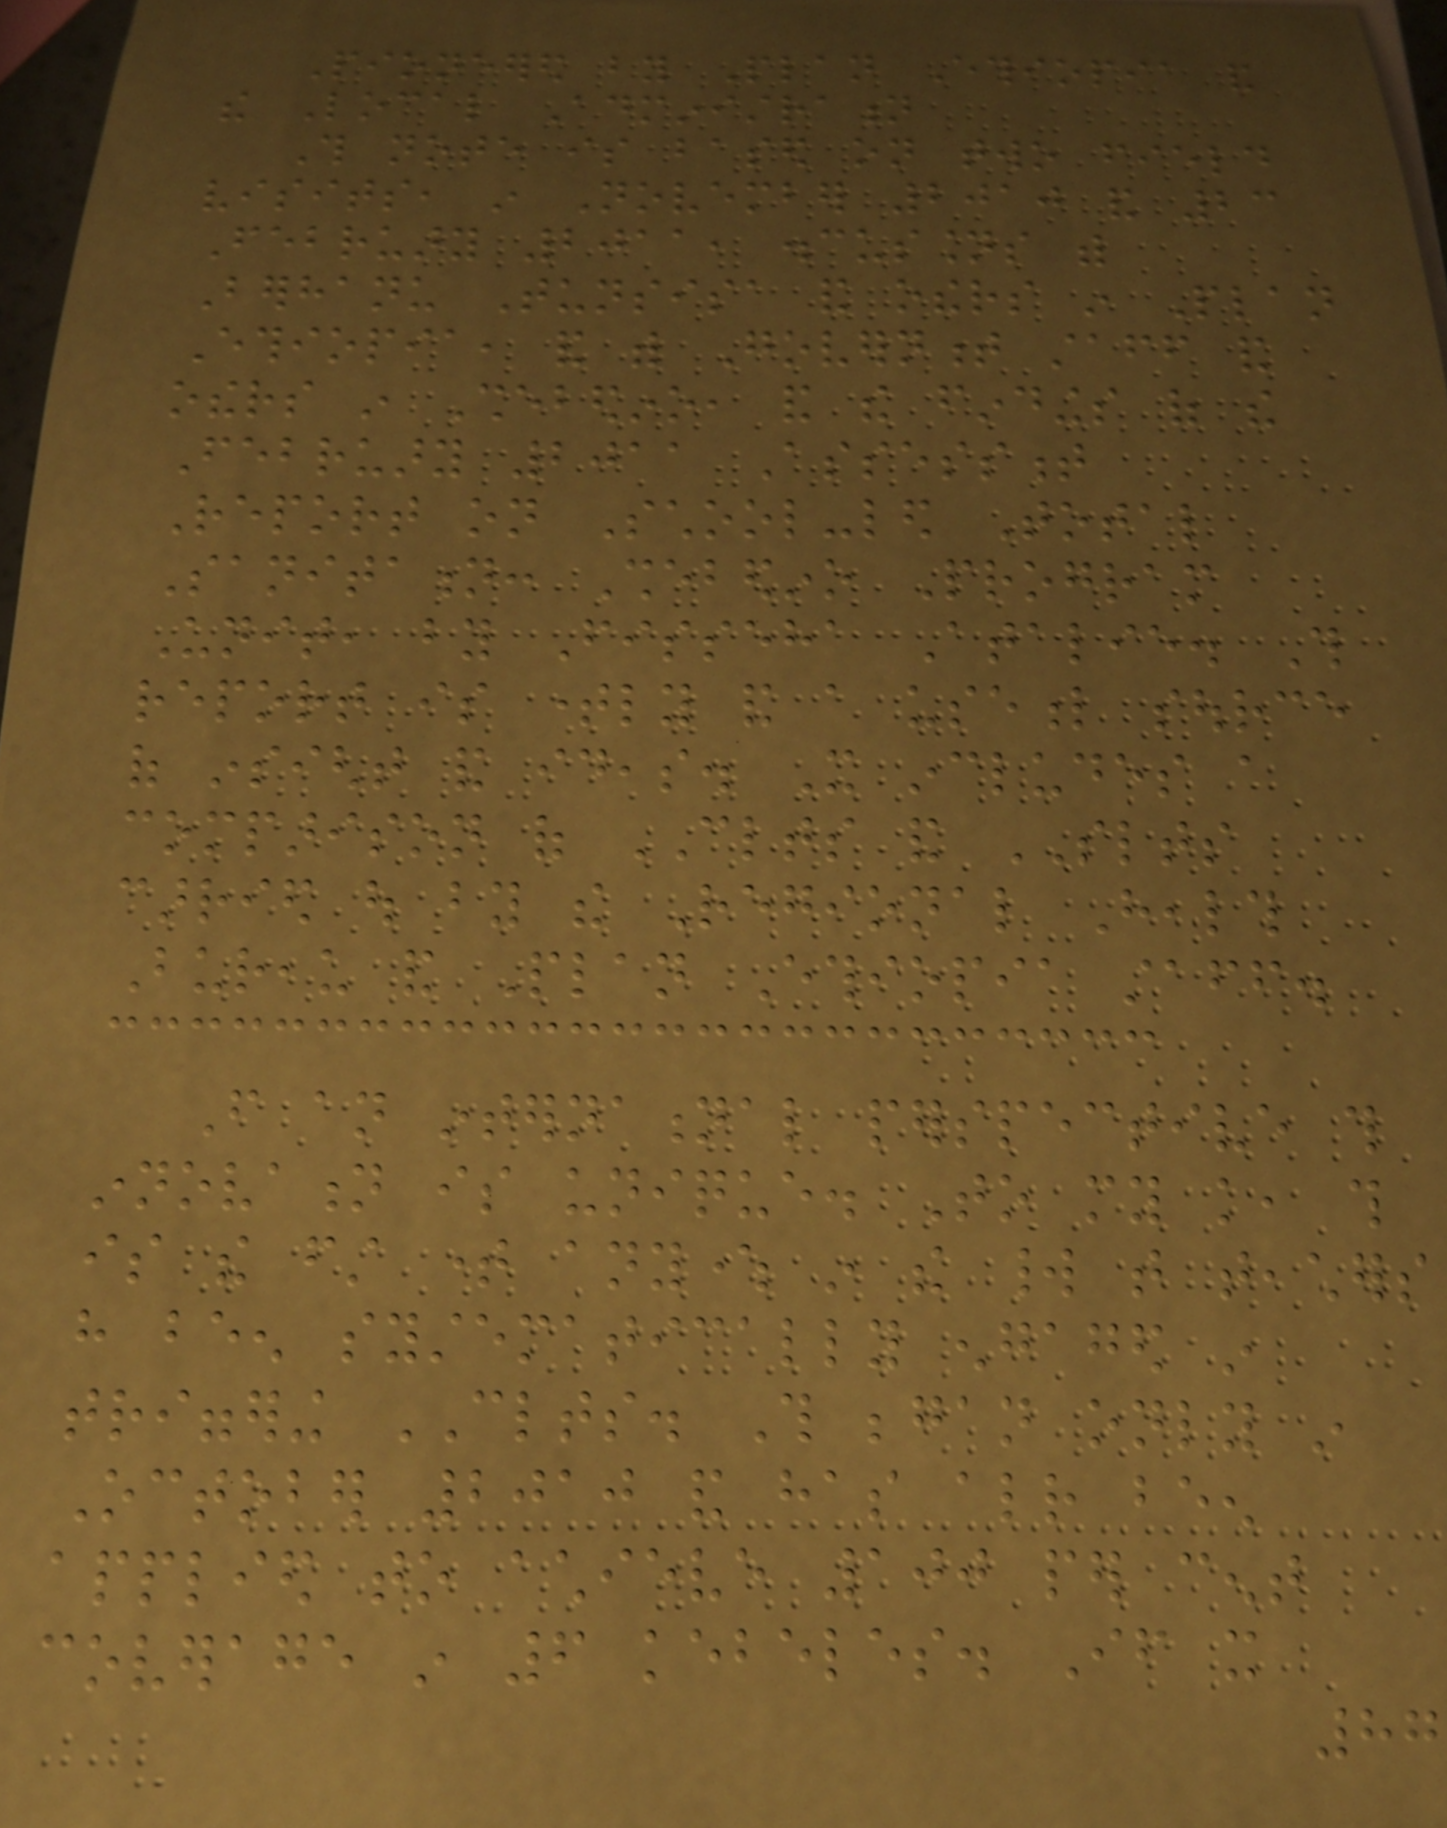Pioneered by Plan Ethiopia and
the Local Administration
This note is based on two field
visits, in November 2010 and 23
February 2011, discussions with
Berhanu Tunsisa and others in Plan
Ethiopia, and with Government staff and
others in Shebedino, and the findings of the
February 2011 Assessment
Report on School-led Total
Sanitation: Shebedino Program
Unit, by Fisseha Atalie. This
report is timely and a useful source
of insight and ideas. It includes a
comparison of CLTS and SLTS
carried out by the Regional Health
Bureau and Plan Ethiopia staff.
From an international perspective this
innovation is unique. To my knowledge, this
is the first time anywhere in the world that teachers
have been systematically engaged in
triggering CLTS. This began only in
October 2010 and has already been
applied to achieve 100 per cent
coverage in 6 kebeles. If it
87
